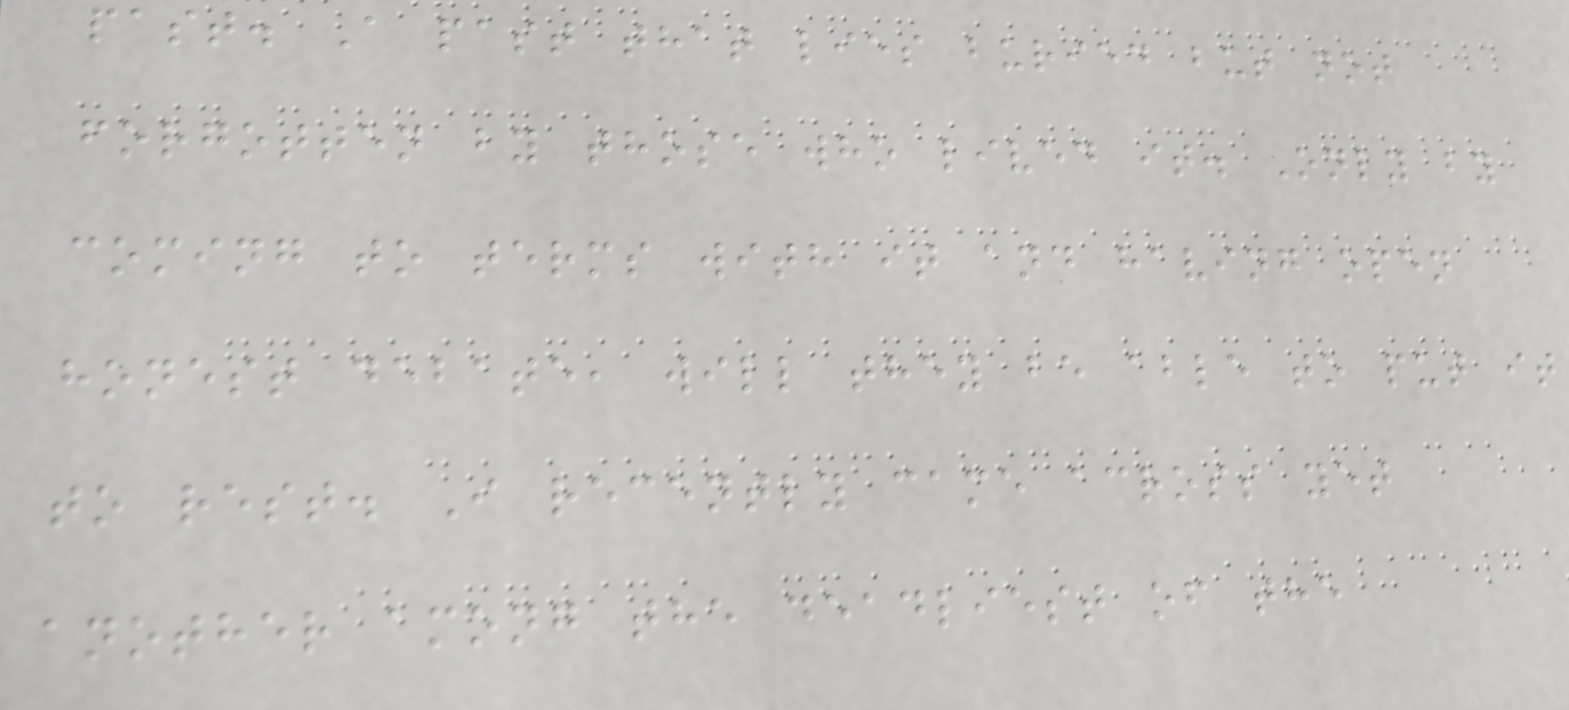past. A past that lies buried but not
forgotten by those who lived it. Only by
coming to terms with it and having open
honest debate, will they be able to put it
to rest. I recently came across yet
another among the deadliest of the
